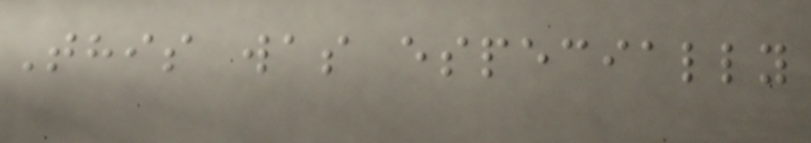This was especially
